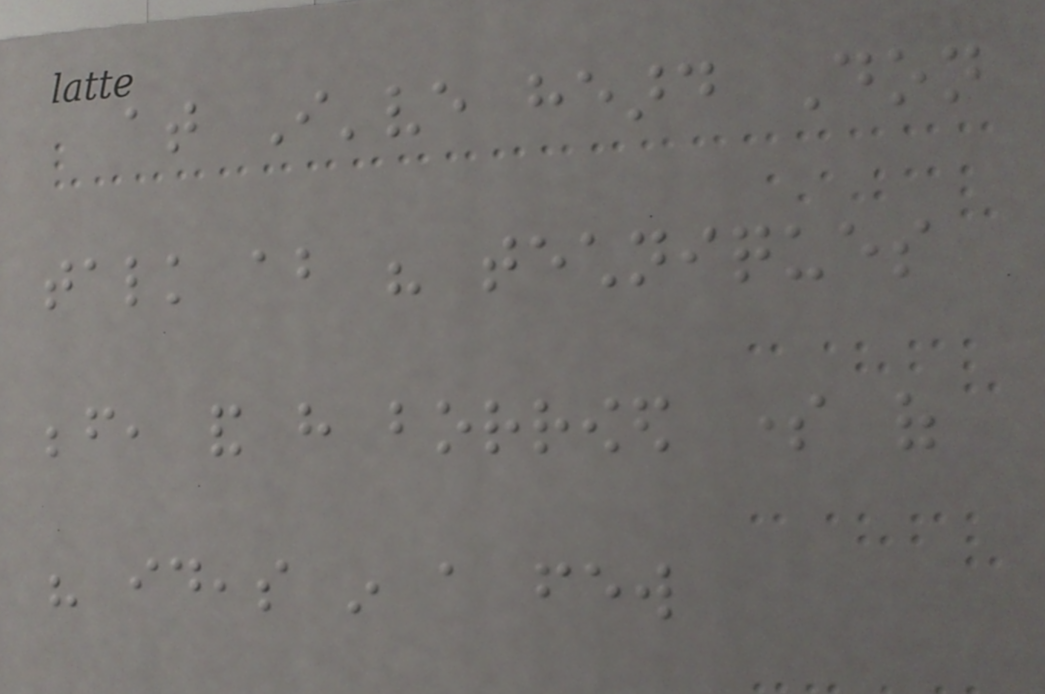at I've heard Don
talk about his techniques
before, and have borrowed some of
his ideas in a few
